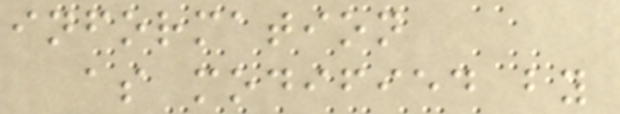information
as modified by
